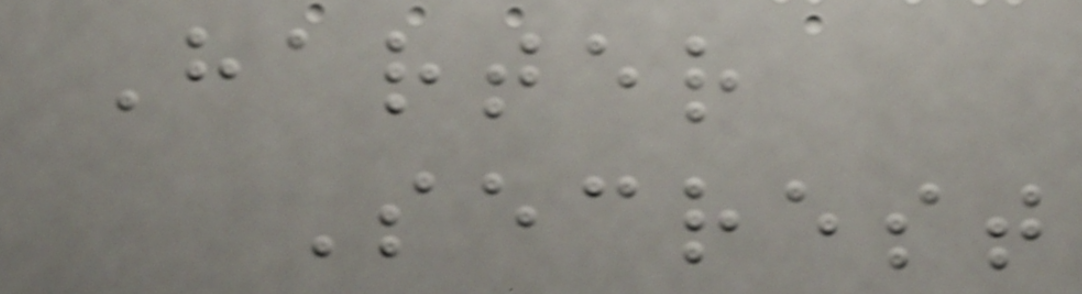Harter
Secrest
